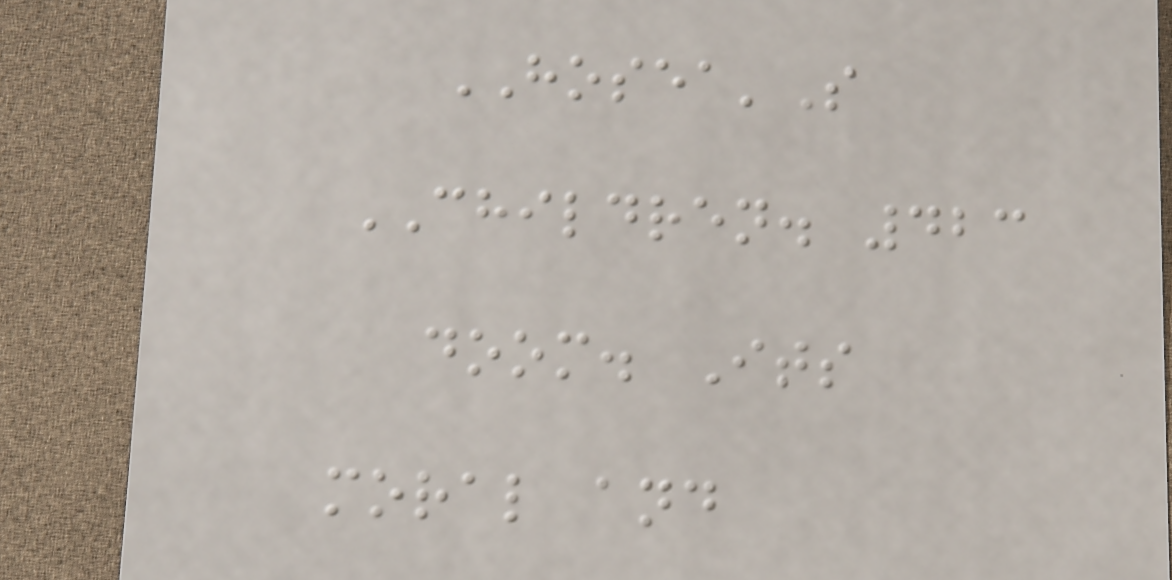HOSEA'S
CHILDREN. 423
doom. Its
moral and
